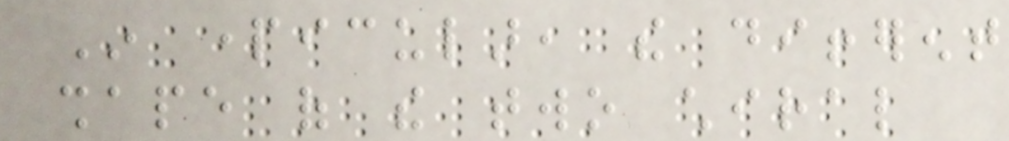In particular, the different
shape of the two chiral
